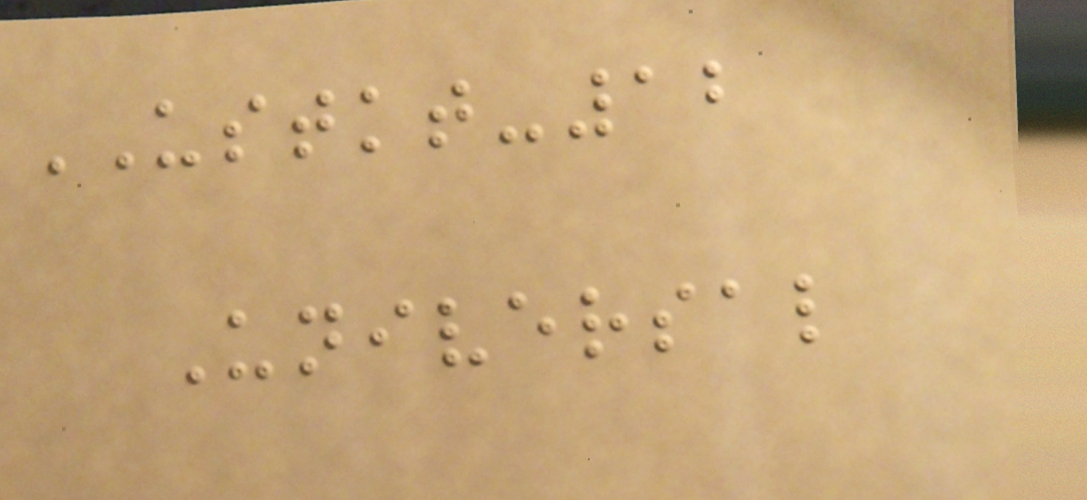USTKT-12
Universal
